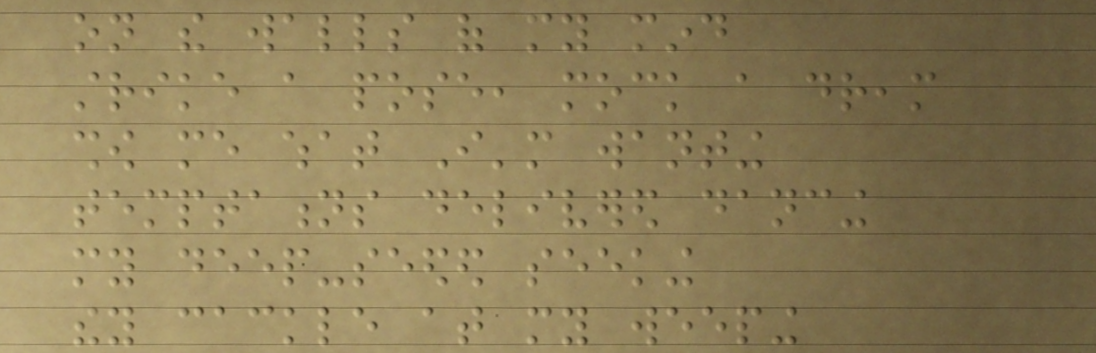on the walls of my mind
strike a pose, mock a dream
show me what I'm wanting
temptations delivered dancing
my deep-seeded seeking
they cackle at my weeping
